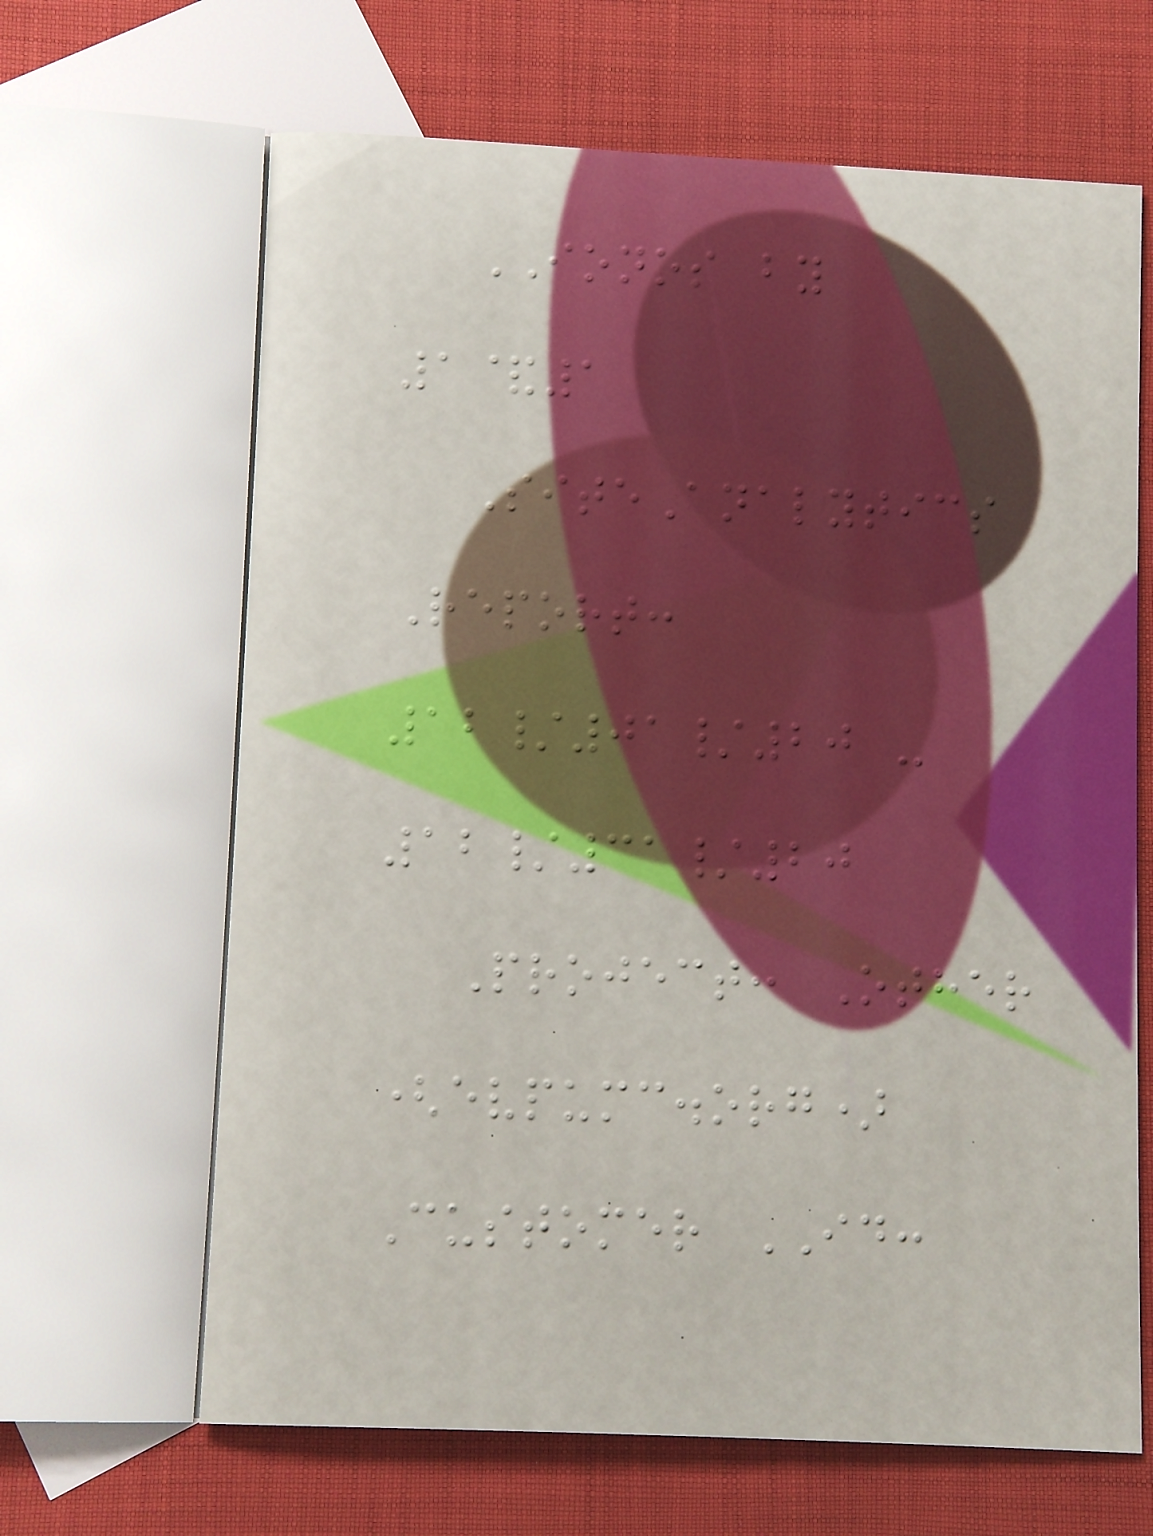IONOS by
1&1
SiteAnalytics
Report:
12/01/20 -
12/31/20
Project: Other
(evpumc.org)
Customer ID:
